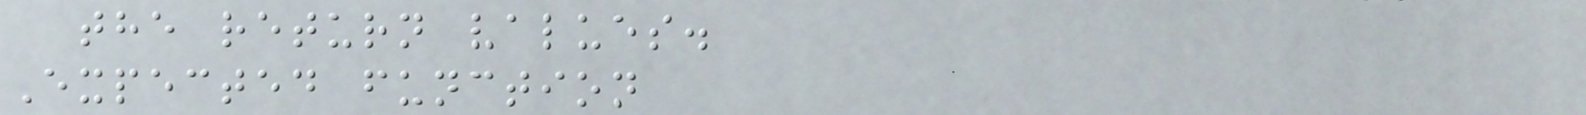the return values.
Expected function
